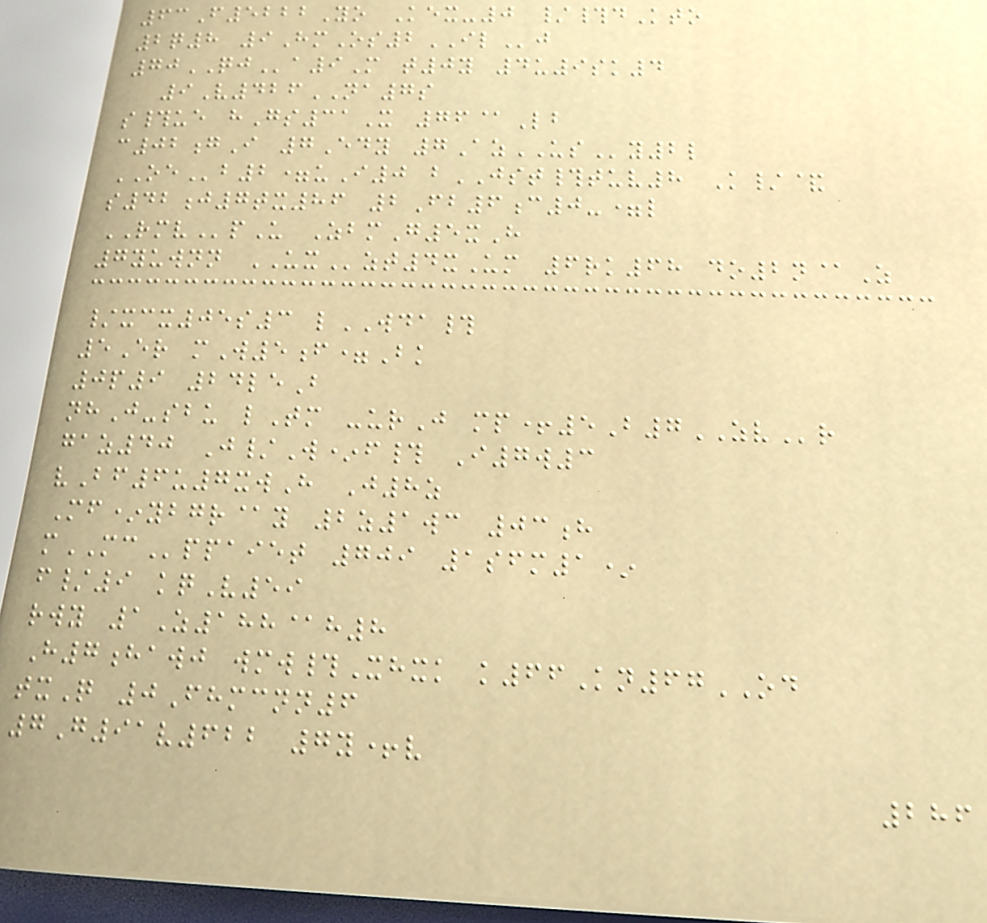63F5222Yo Kex-0 /#dKto
2q8 9HmOs2ILj
70QJa9M t0y 4u9sk4
9V426NA7s
s#ue hGs31X 76@Lb
c02gI 7Edy 7AzUSy2l
OEb2=uI0 bJST#tuv8 K/&
s42j7tx86 2Fb6c0-=l
RMVpU ZbmG5xH
7yuwnn UXzt4xUm 6rk68 do2n@Z
/xcx05s3 lWDA#
5Er mW5f=Bk
0p9 24leB
nhJ-sbu lTm -urJ mp+5B7ZVr
gaz40 J/W*f# I7w3
vBf6u7xwH J8z
Mf*ybgr@y 2z1wc 03h
mMCppaiet 709 1sfm1*
f/9 kqV59
rwy 1Z188@h8
H7hawj wmw#Xhxk k66Kn67OD
txQ 0Fhmcnn6
7G91v622 7y+v
286
